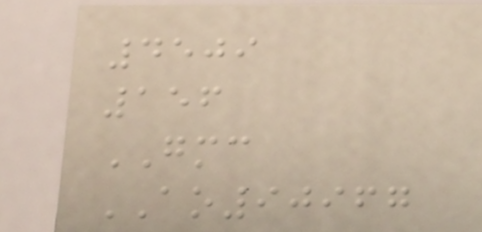4509
156
GMC
AO90967
